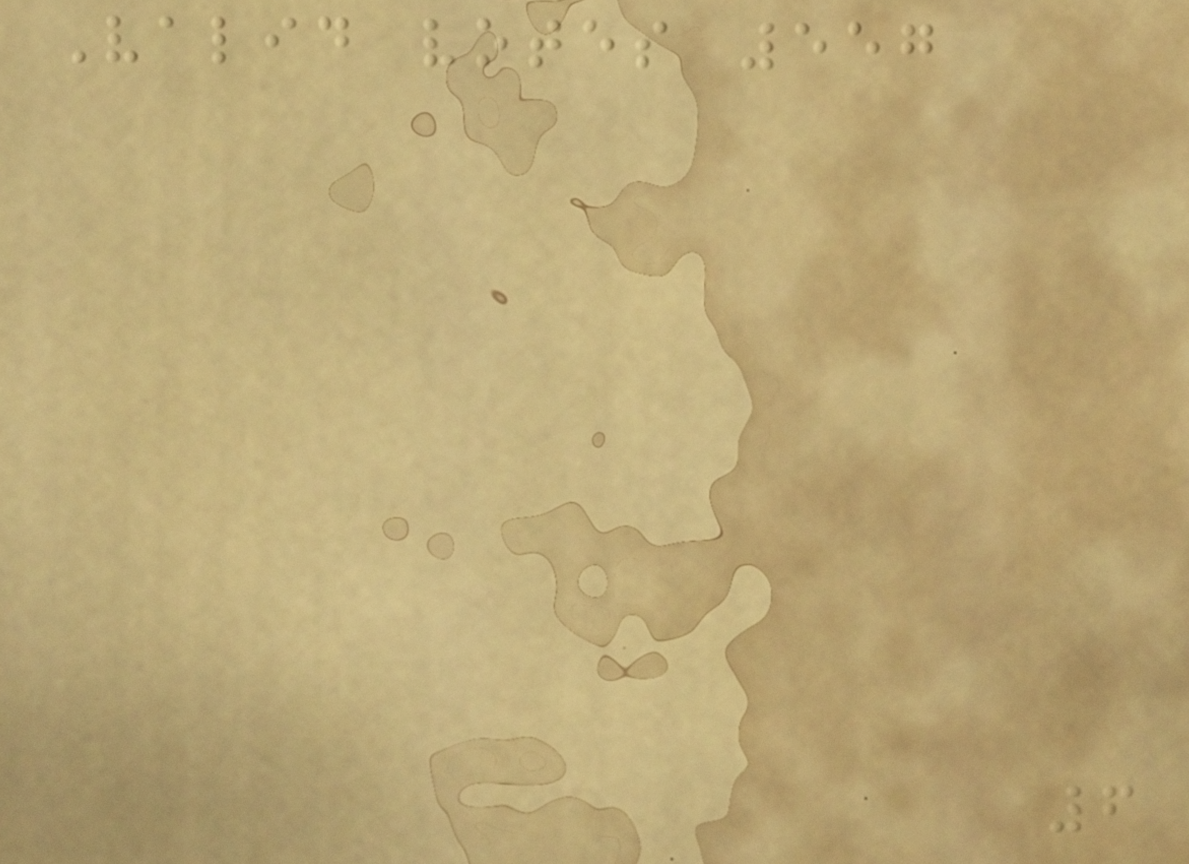Valid votes 557
6
